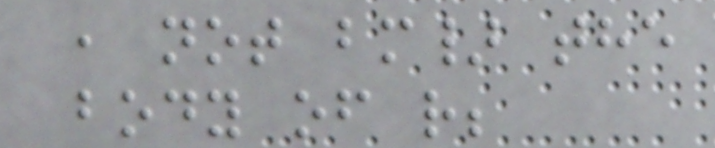, not bm} the
body of r;
